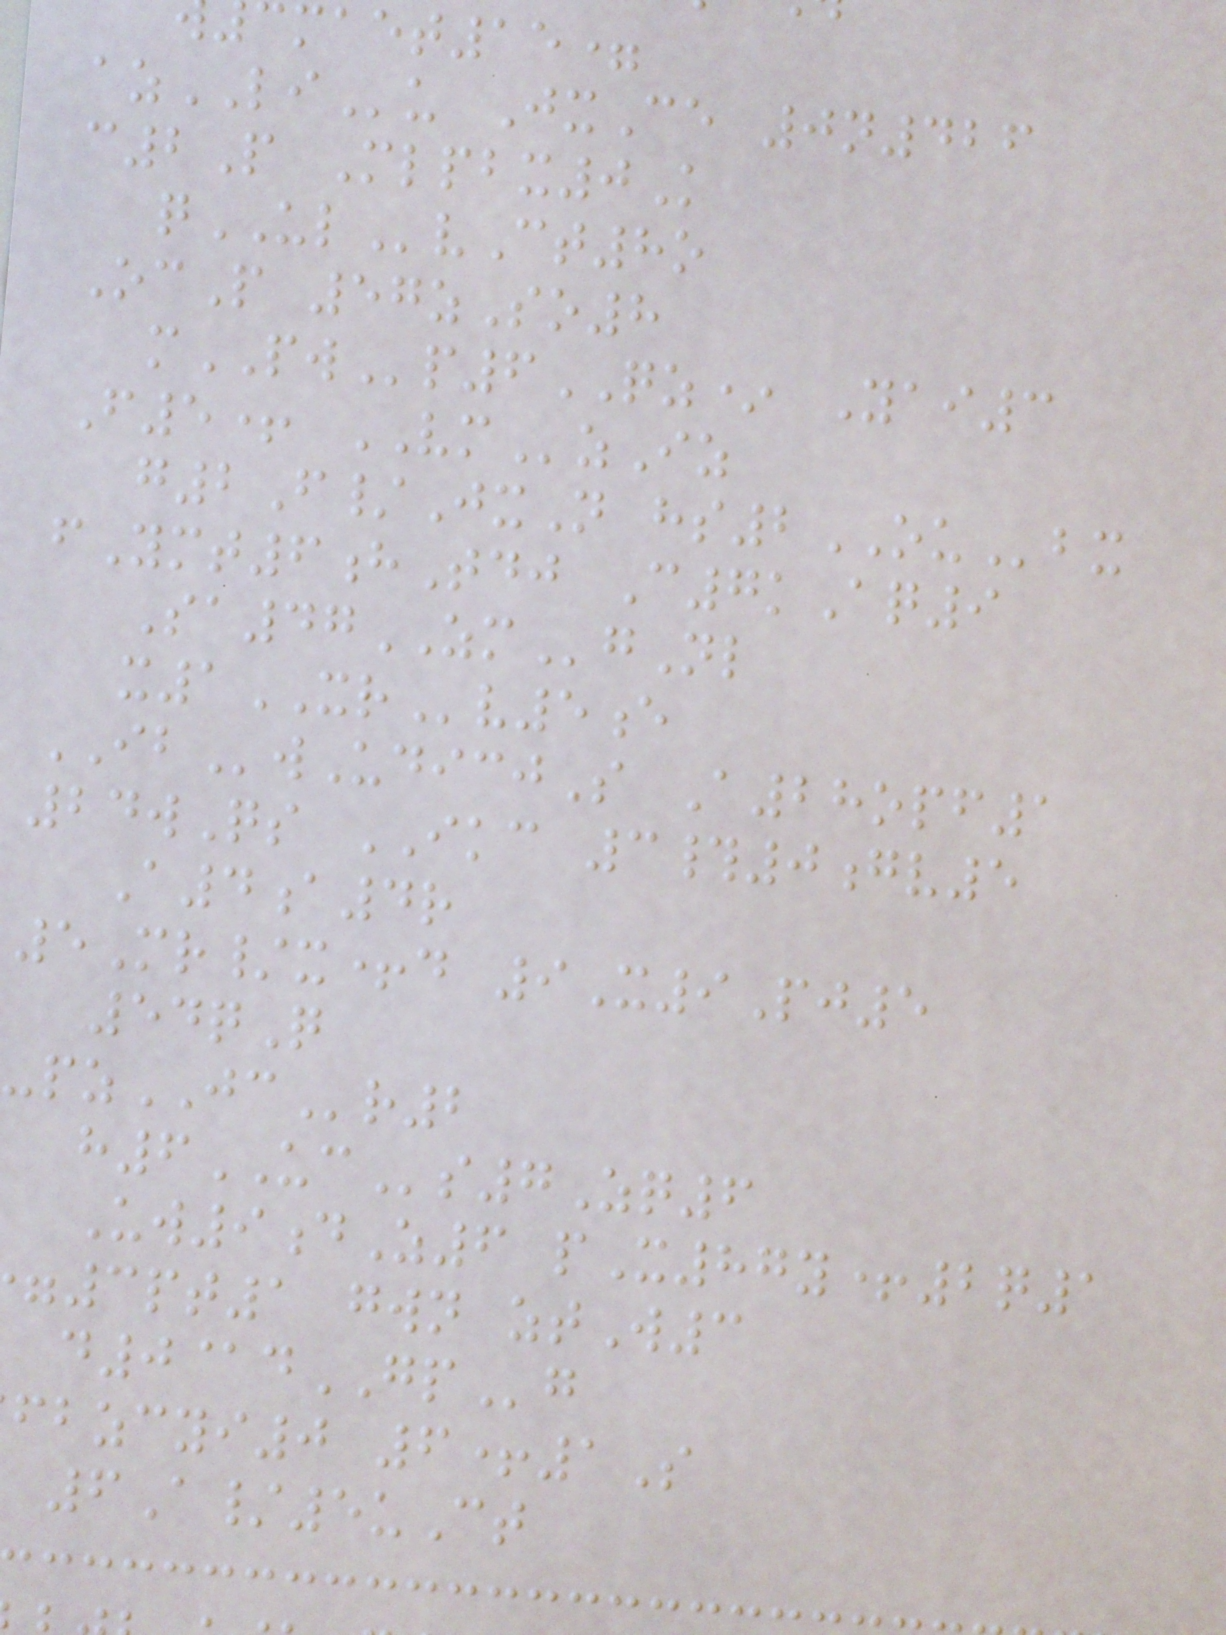maet15=
azLIu JxCe 0n426
c2P Mlpbx0K
qULvCt8o
OcP 57zSo8
mPWp6QZ* Yai3
F5+ VMzIz
g2F/JxN hs2OUbx
fYmt6hTdj C7kAq9
Sa47ZMgNl
x1XRv5e
IBwUdicjS A28opf1
24wQs IKC 3#0gv5
A4a4r
5Mr/x+d 9X9Pj5
54qQ
-pzJCr2
h6UCs7Zq6
Uw9dZ6 pX87y+2q1
3pt1 gwn ztW3
d0@dGPg
fbzcyi0 6+1S
6A/5uCt
